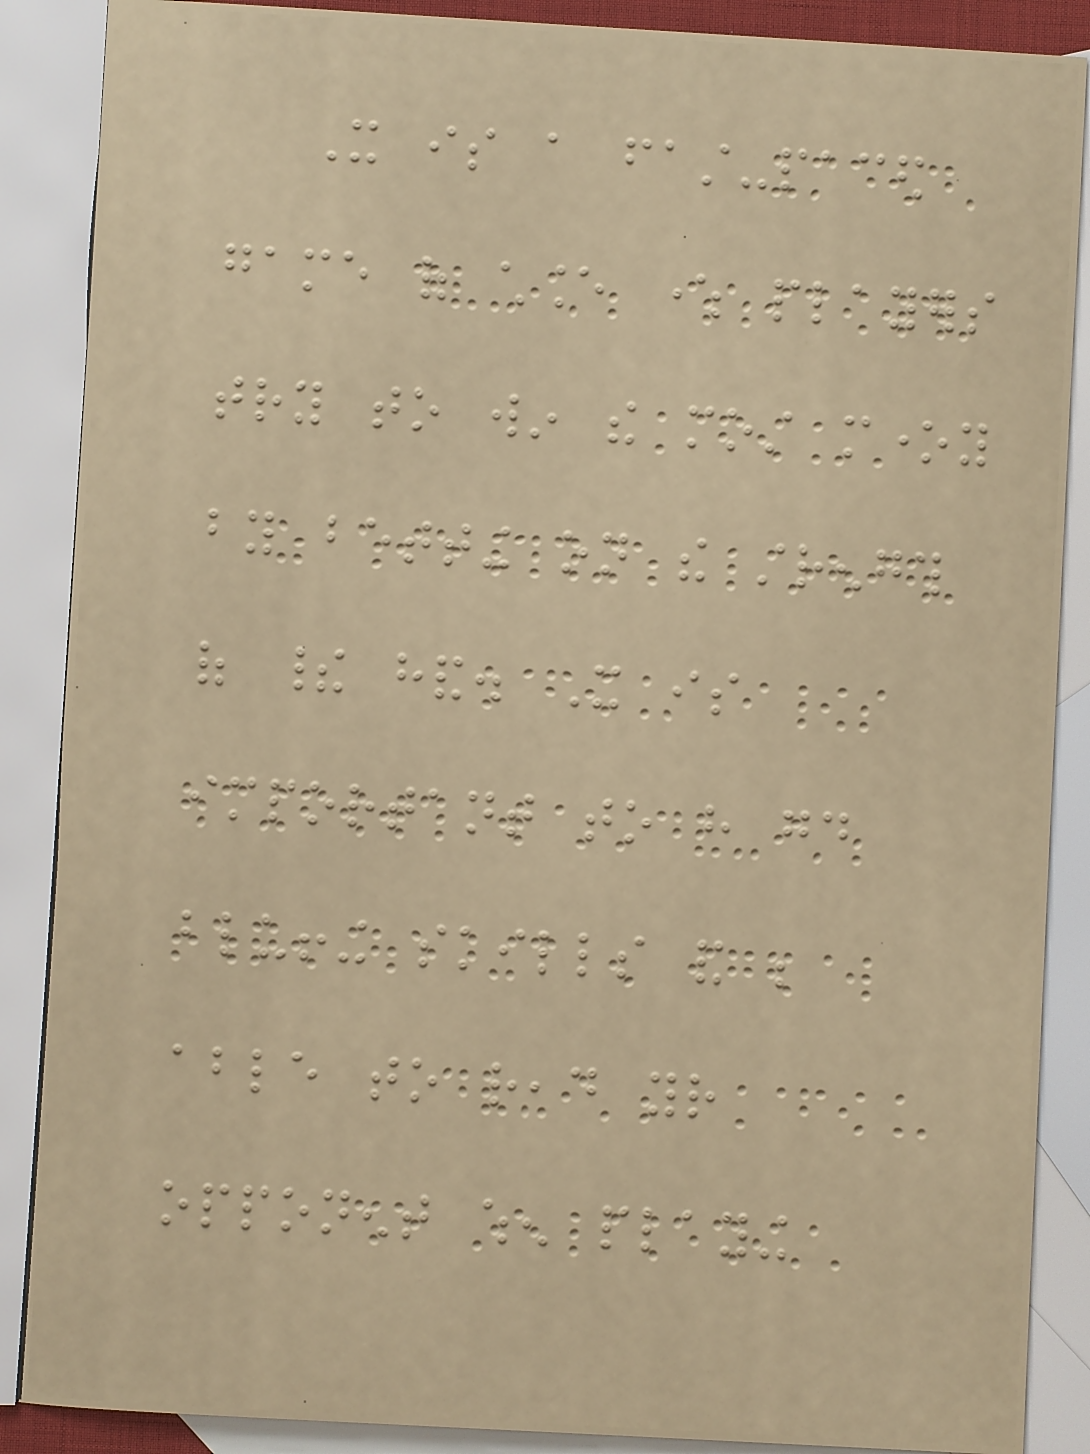It is a fast-paced
game of chance where players
try to win the most money
by betting on the strength
of their hand. It is
important to have good
bluffing skills and be
able to read your
opponent when playing
